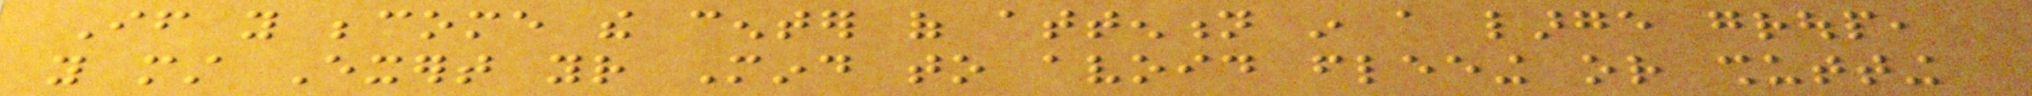If you become the center of attention in a large group,
you must Exert your Mind to avoid fleeing or shutting
